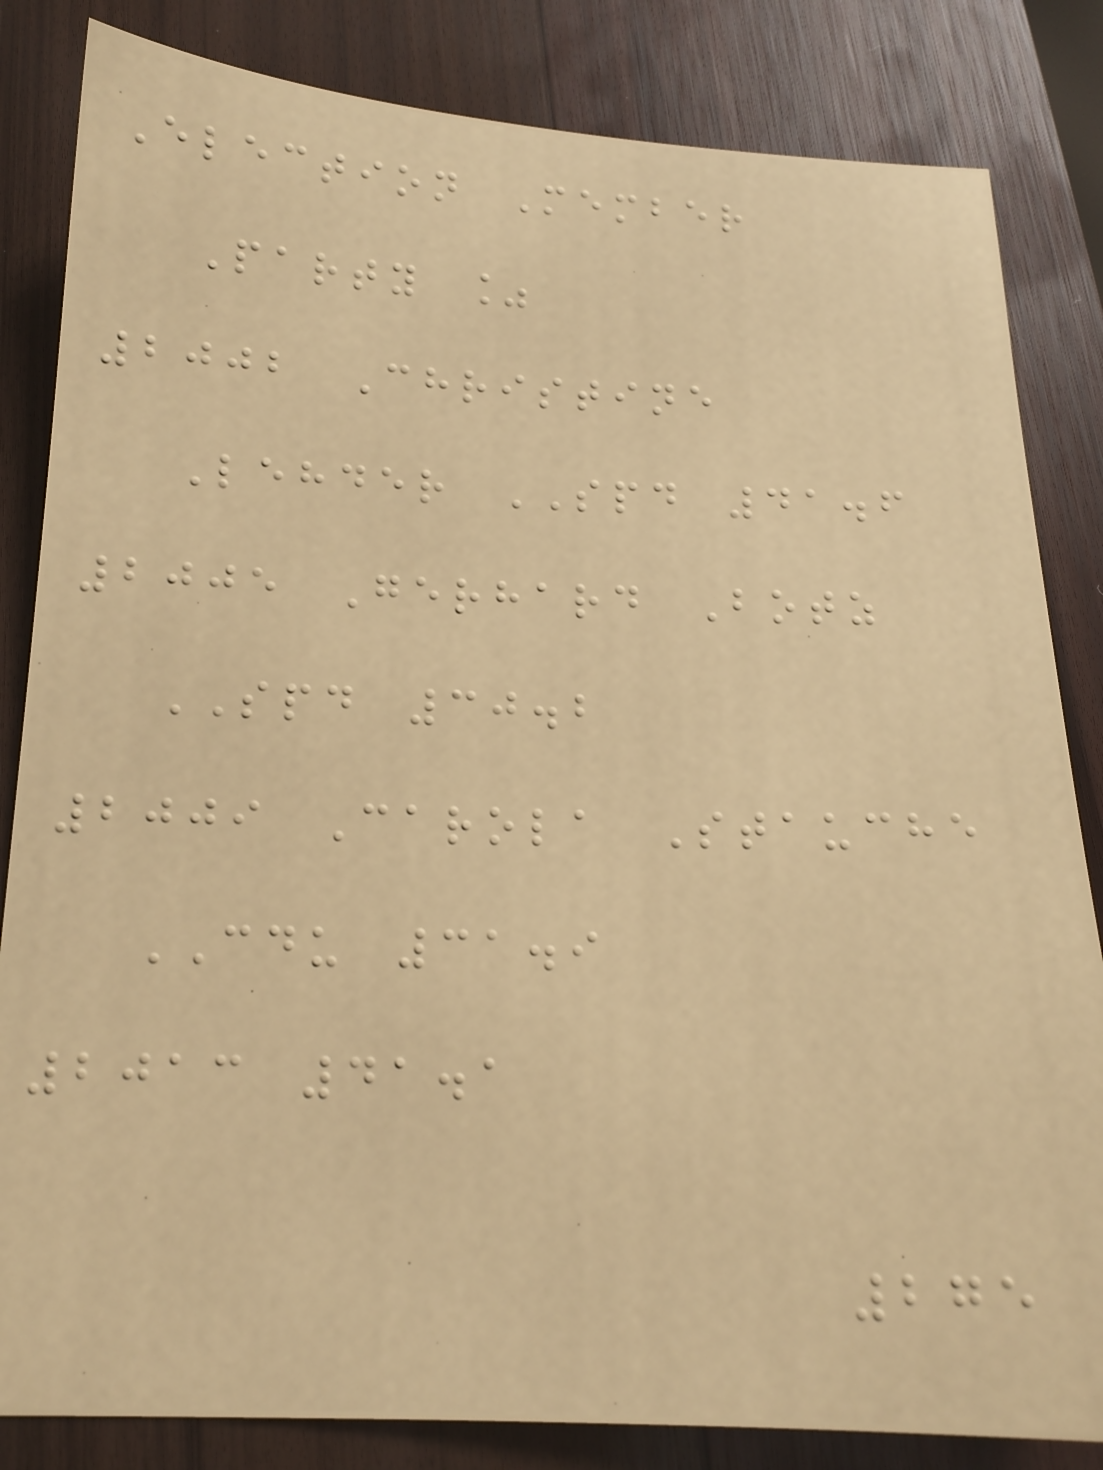Election Member
Party %
2002 Christine
Lehder SPD 41.6
2005 Gerhard Botz
SPD 30.2
2009 Carola Stauche
CDU 31.9
2013 41.1
275
